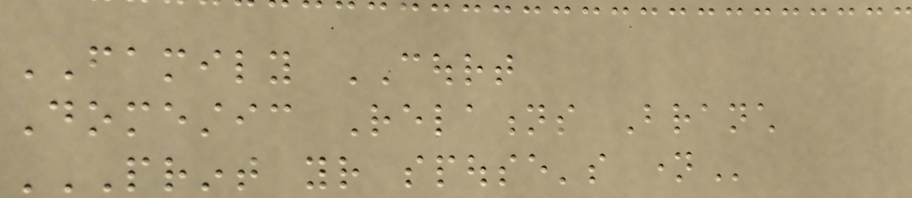FAMILY COURT
Domestic Relations Branch
PRINT YOUR SPOUSE'S NAME
